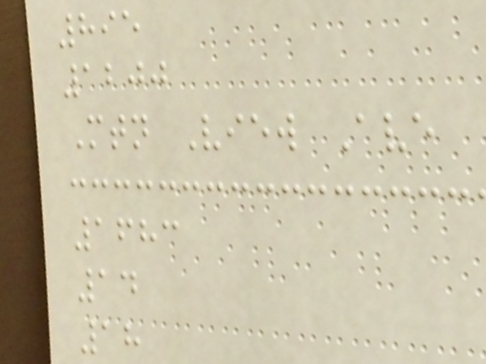895
1200
Mtn View Ave
1683
14
18
